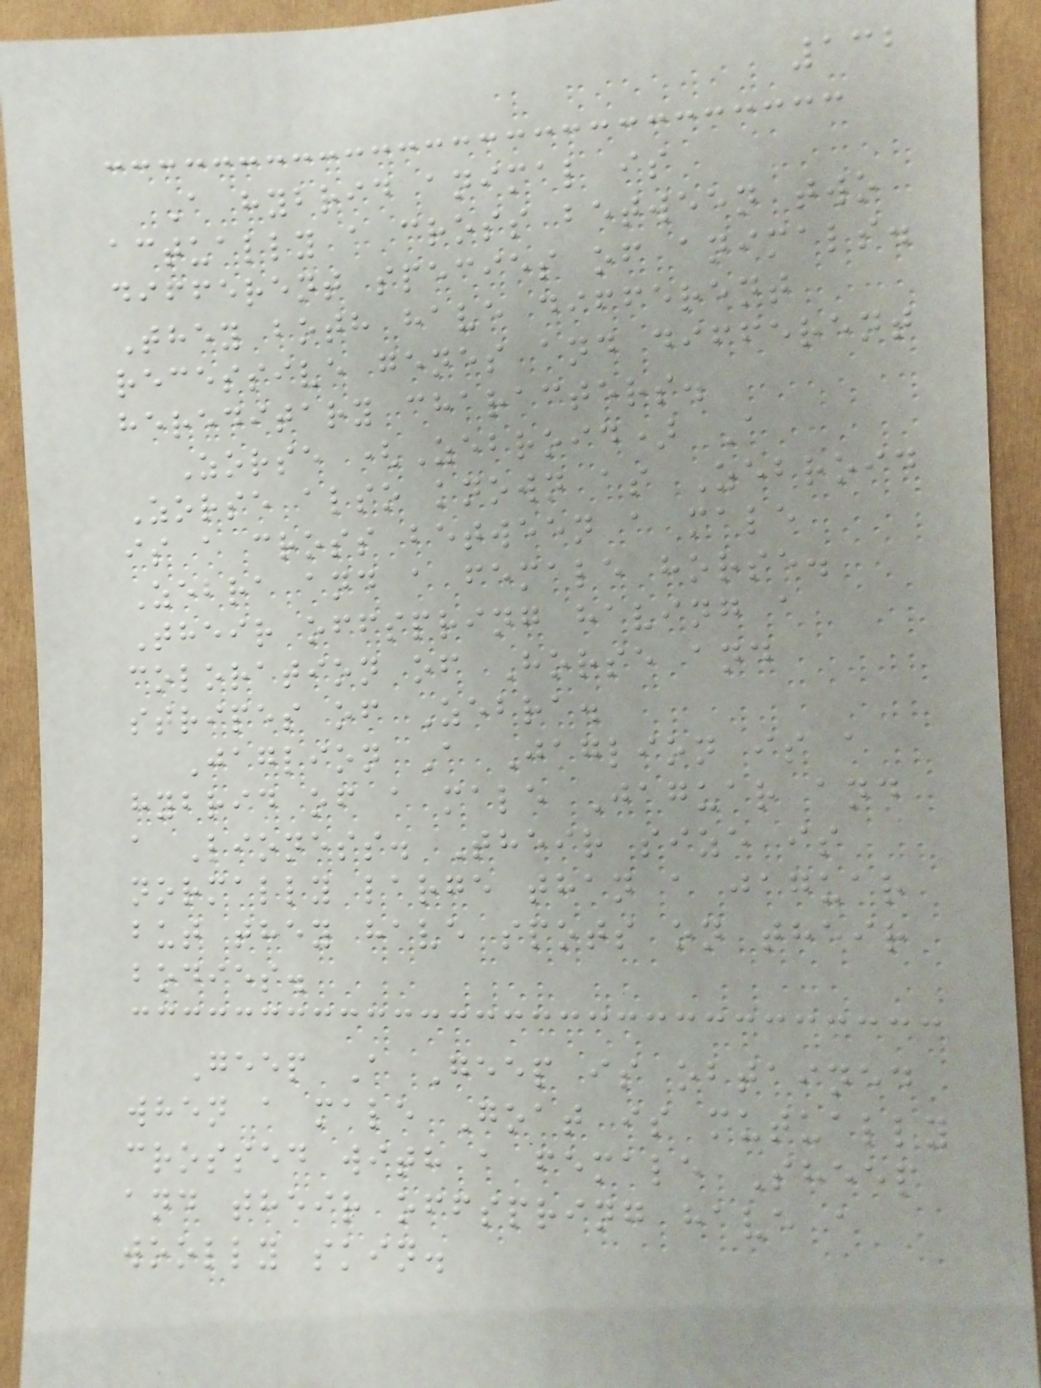132
A hybrid animal is
actually a cross between two
different species of animals.
They both have different
recessive genes and different
hereditary characters.
Zorse (Zebroid) A
Zorse also known as Zebroid
is a cross between a male
Zebra and a female horse.
Their offspring having a
coloration of Horse and
stripes of Zebra.
Jaglion A Jaglion is a
hybrid of a male Jaguar and
a Lioness. Their size is
normally large than a jaguar
but they have spots on their
bodies.
Geep A Geep is obtained
when a male Goat is mutually
crossed with a female Sheep
and their offspring have a
woolly skin.
